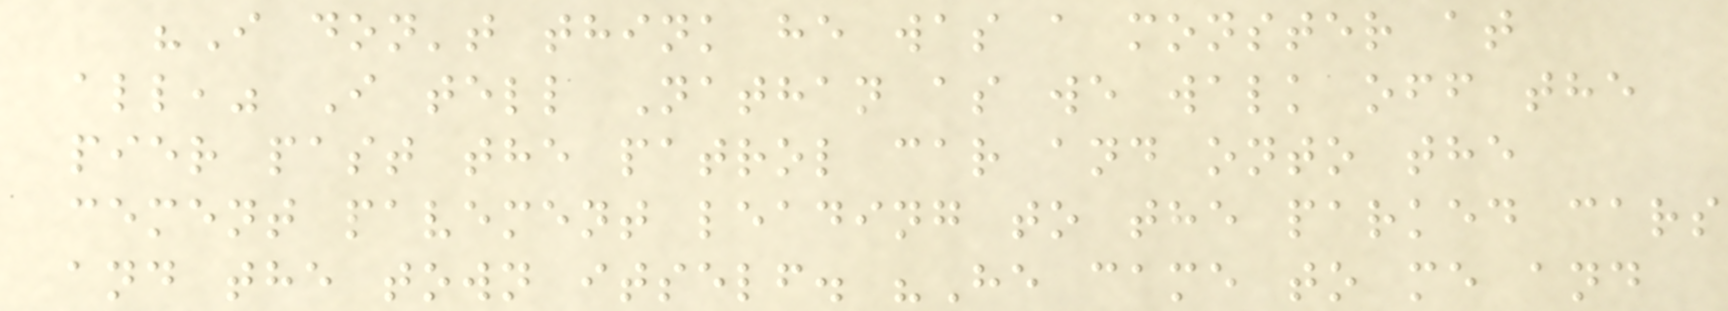"I don't think he was a monster at
all," I tell Nathan as we walk off the
pier past the patrol car and onto the
cement pavement leading to the parked cars
and the town itself. "He came to me and
